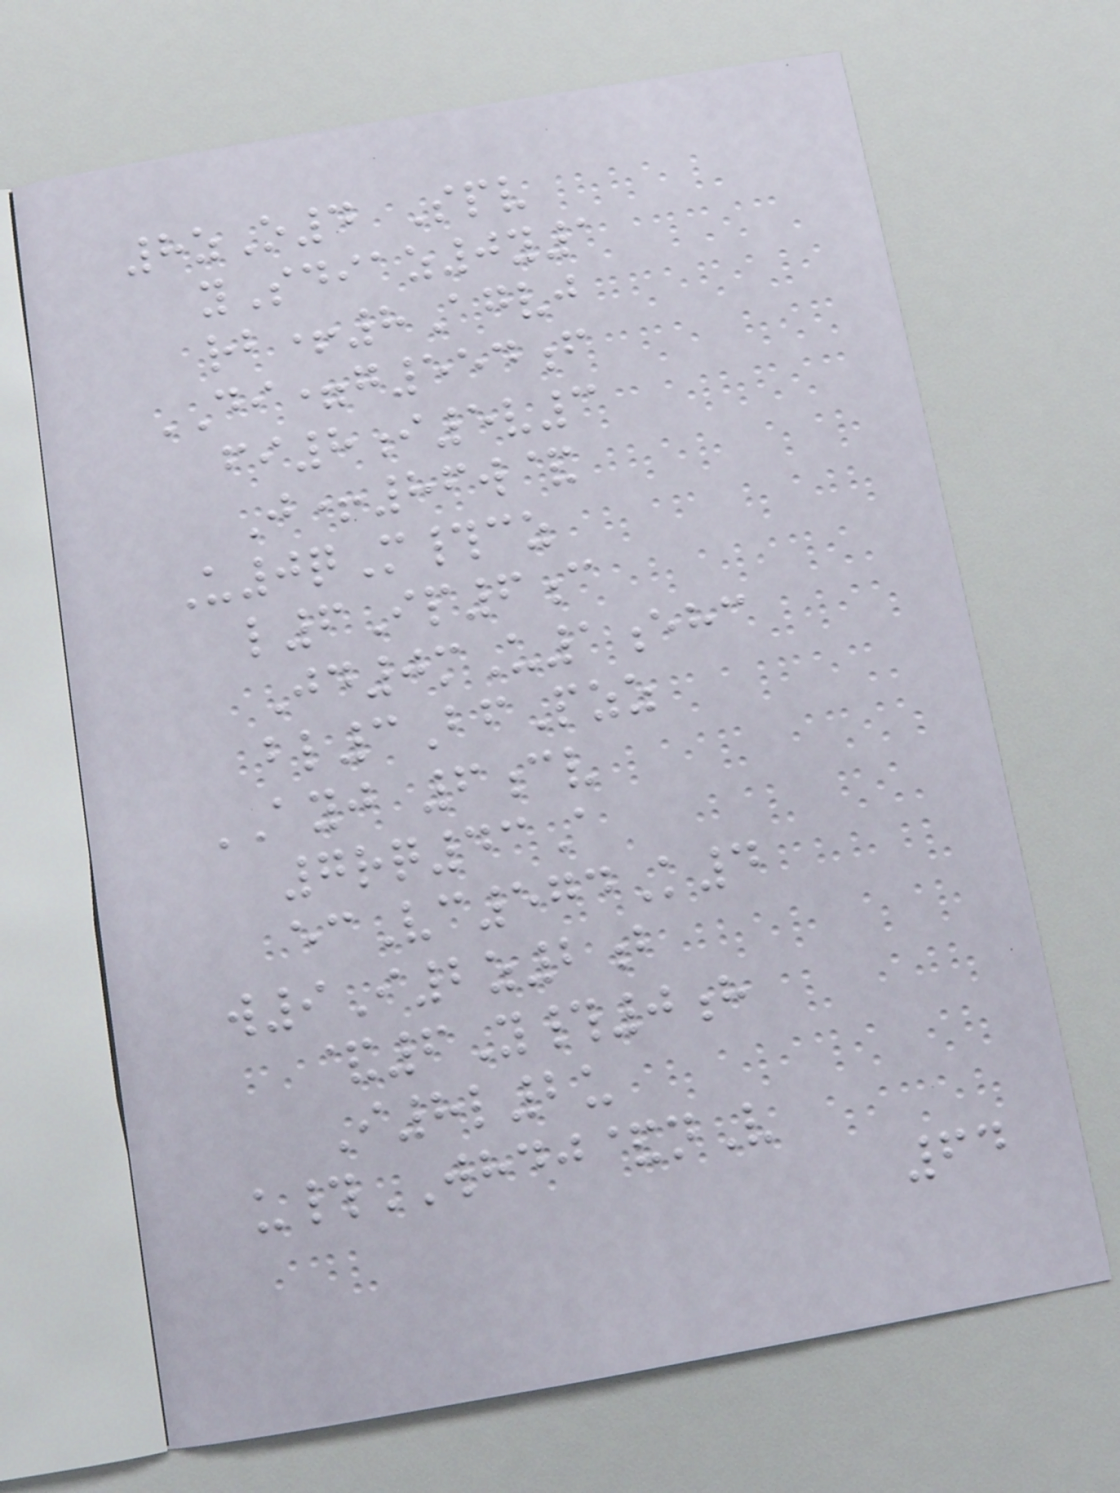8zO4 Spv
ySdiaz0y1
rb+8Agvj
DI=g554f
fi8i5v3
J+86w&
U0qM#cz
l6Ip6c
Jd0mU1ehc
bl3BfPzz
AYJ 6cv
7rq43A
ecVc574K4
w9I2z2b
&6Y#0h
I8l2u
u#WHDJ&nV
64
